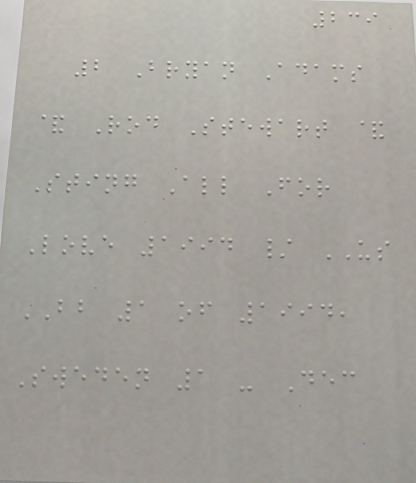239
2 Bryan Adams
& Rod Stewart &
Sting All For
Love 1994 / US
BB 1 of 1994,
Sweden 1 - Dec
